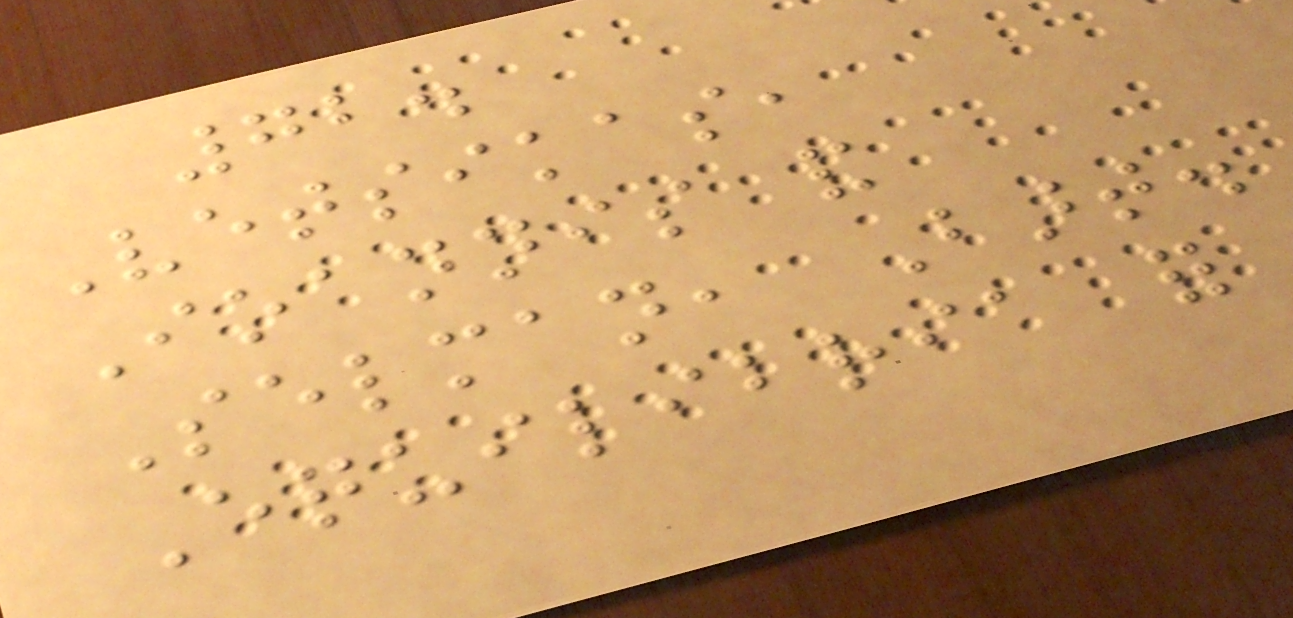72.
Vetsikas,
Ioannis and
Selman, Bart.
Equilibria for
